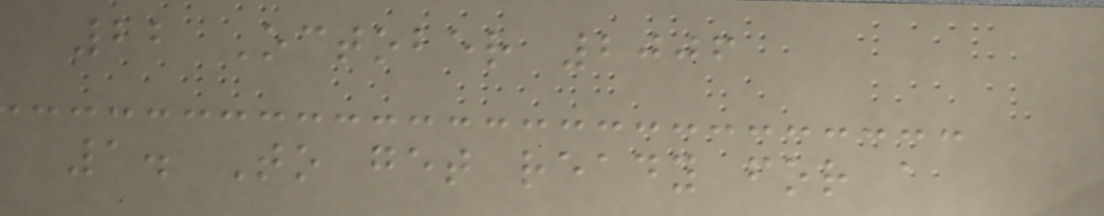22 October 2006
1. To get ready for a
